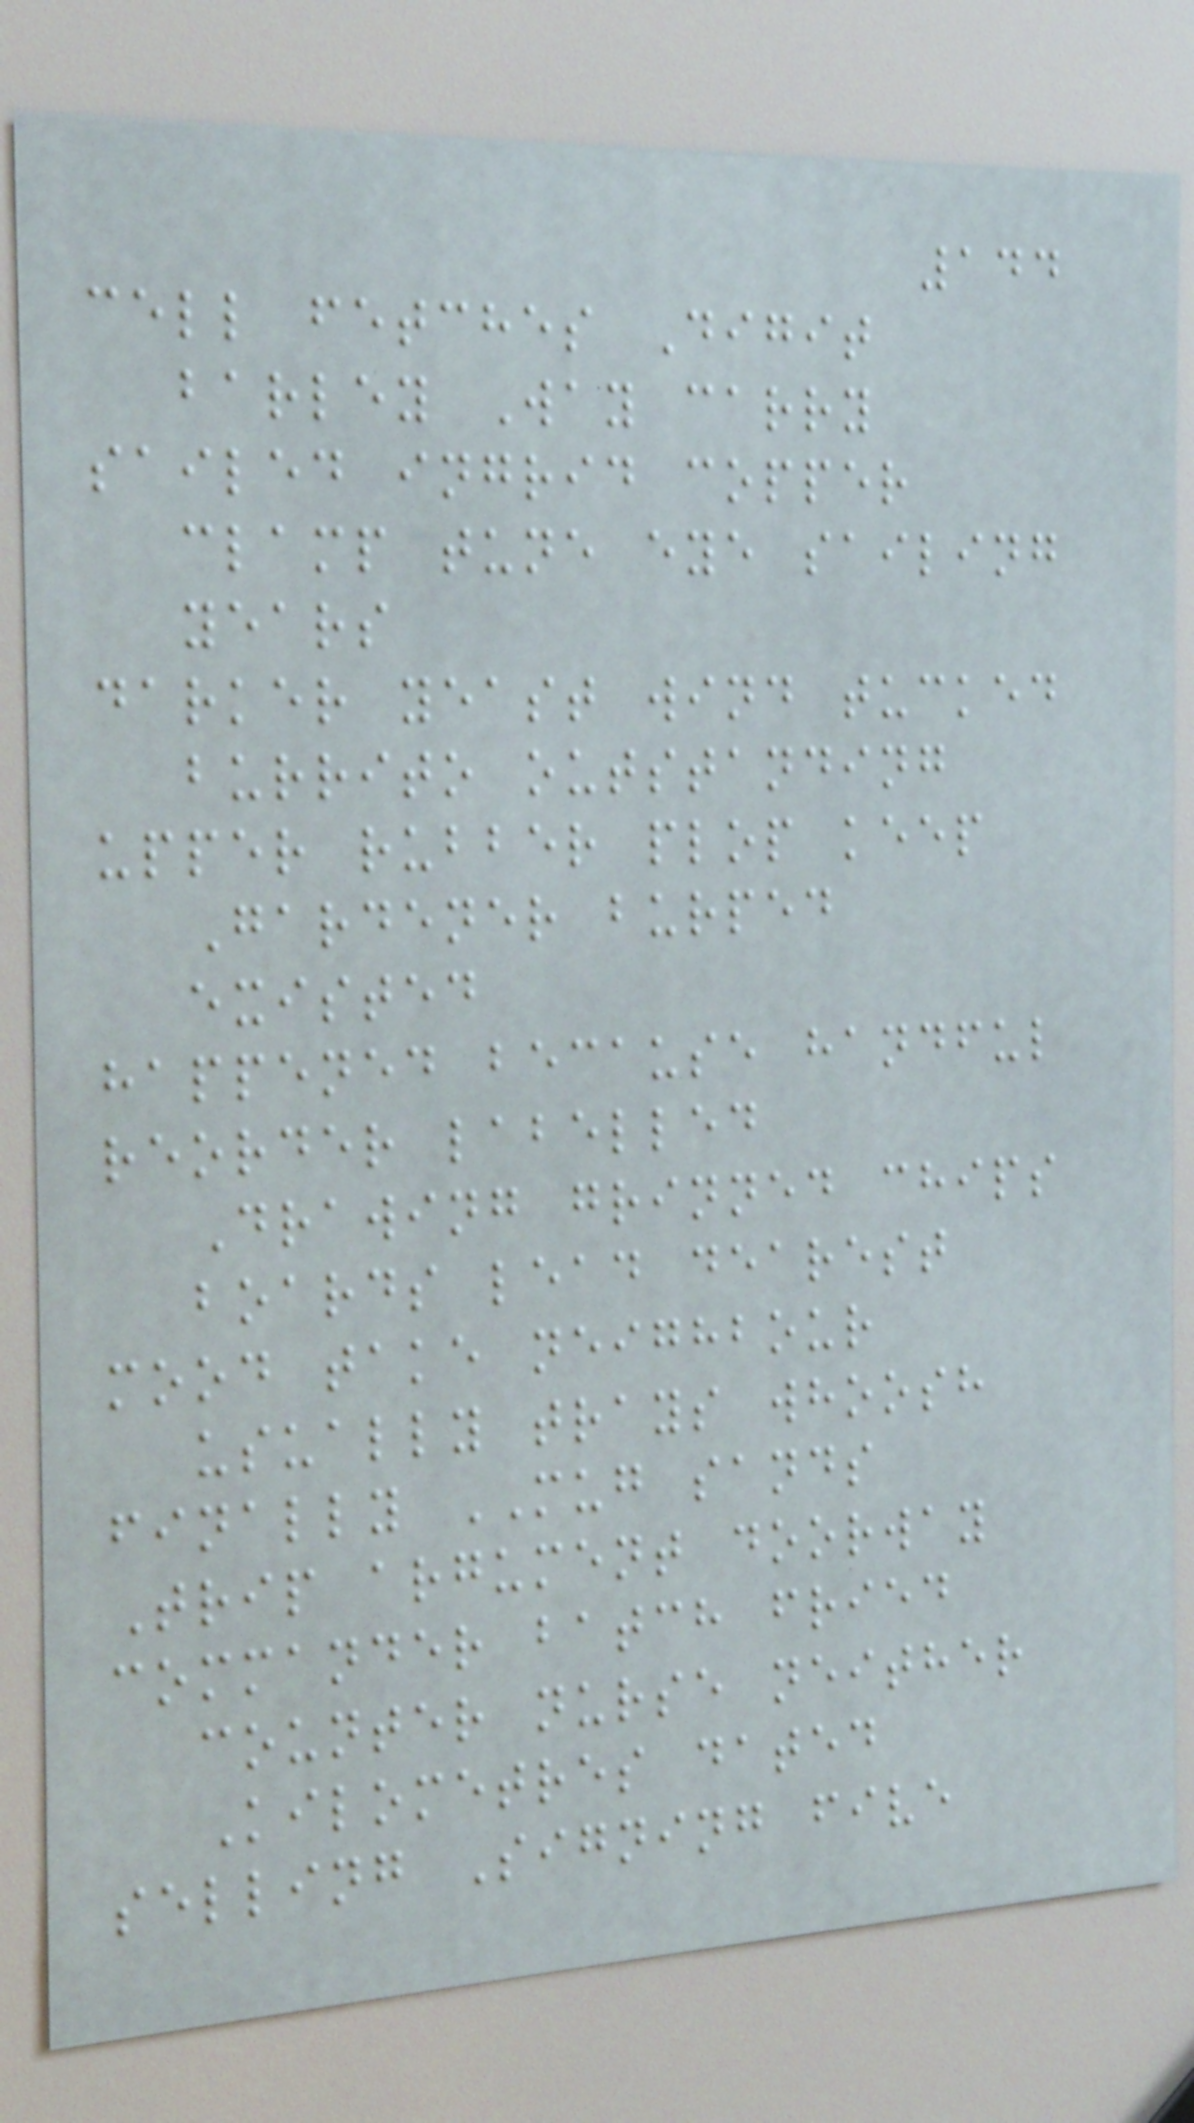144
cell fetches Digit
barley Way carry
sailed ingrid copper
clamp tune eye sailing
years
darker yeast wind tucked
burrito outstanding
upper rubber plop keep
Gardener burped
existed
happened because handful
reorder labelled
Drawing grinned chips
boards lead dearest
mood take neighbour
usually trays whoosh
finally MUG sands
Trip argument doorway
commander batch fried
counter nurse neither
Kilometres dated
selling Signing five
